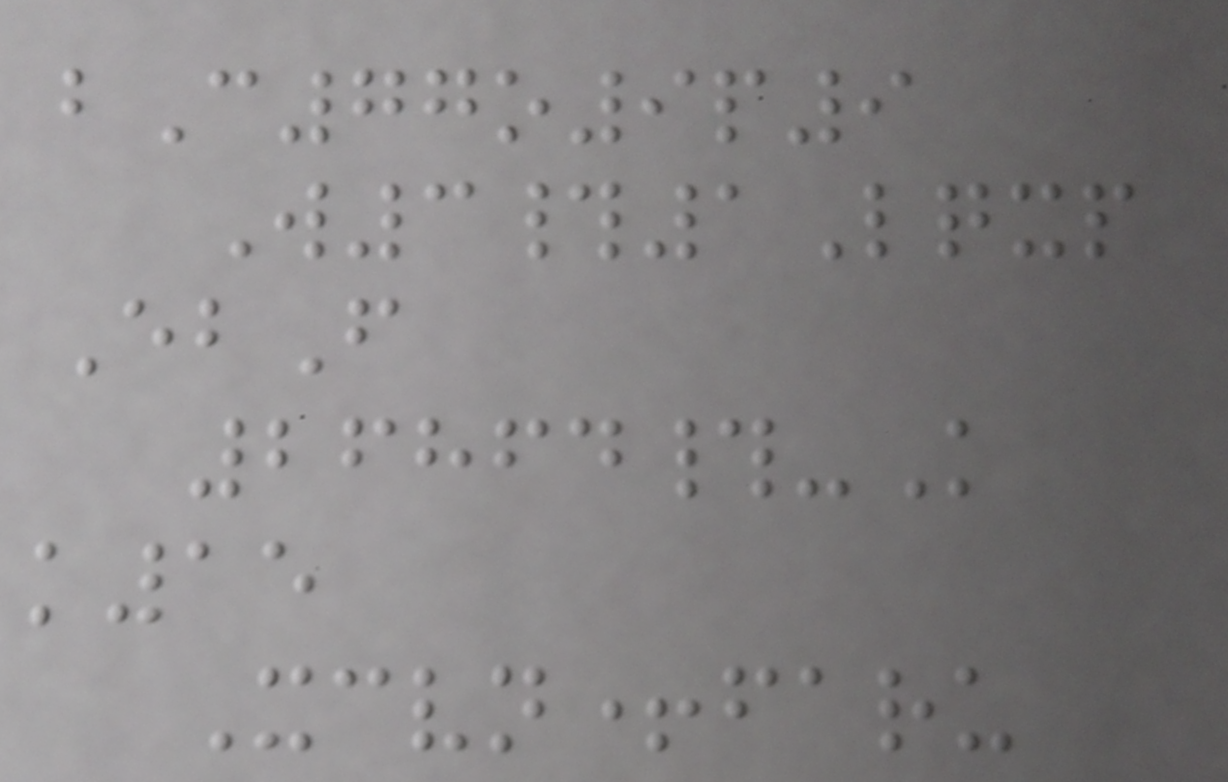bC77o9p9
W3#1Lqxp
EbF
26864#-K
k15
Xcvn+faru
